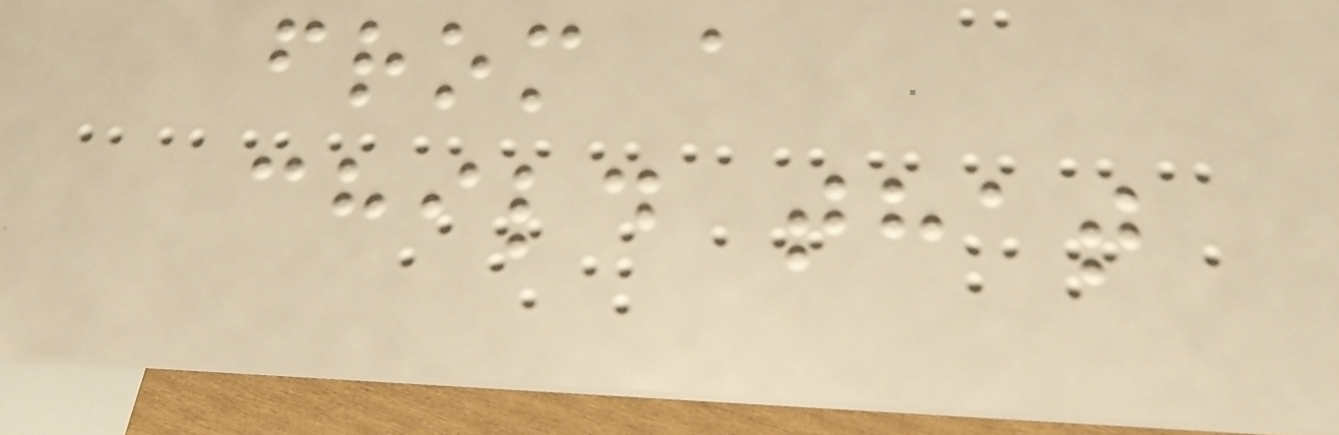from a
child that
